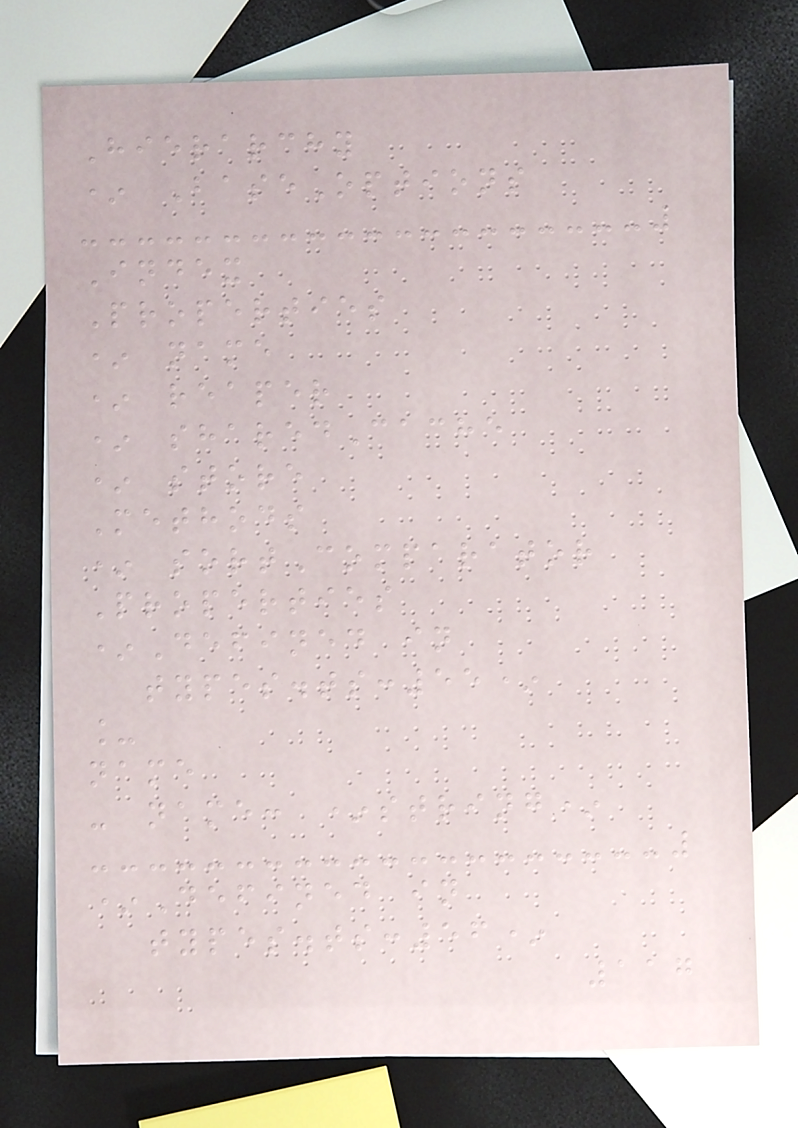Hierarchy
* BaseOptions
Index
Properties
* name
* reaper
* sharedCache
* store
Methods
* sortComparator
Properties
*Defined in
types.ts:55*
_
name
- name: *string*
*Defined in
types.ts:56*
117
